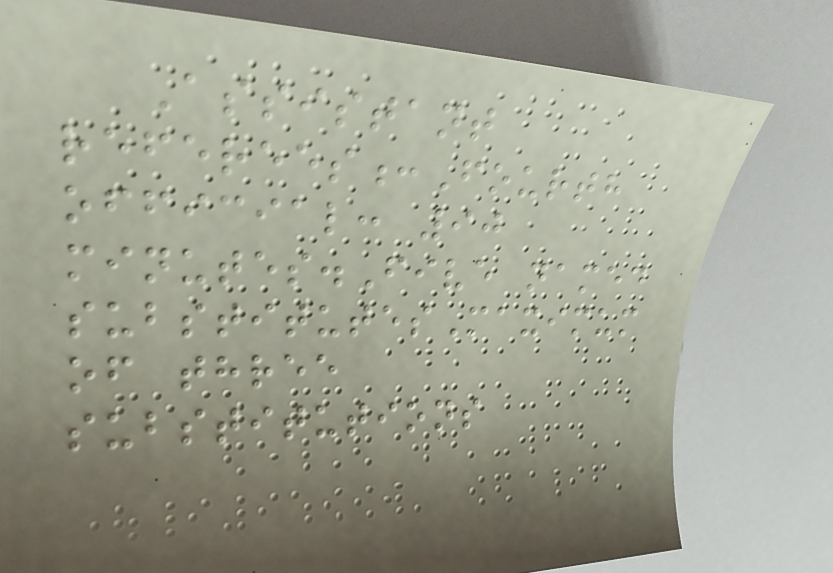Assistant
referees:Fourth
official: 90
minutes.Five named
substitutesMaximum
of three
substitutions
